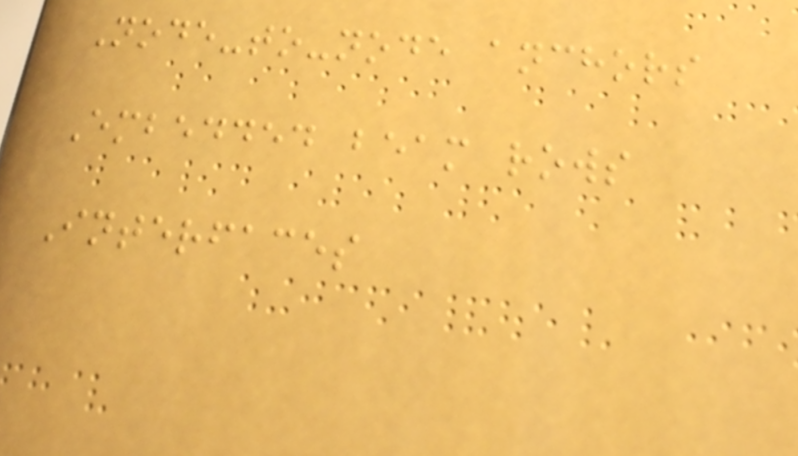Node-to-node anchors
Embedded beam rows
Interfaces
